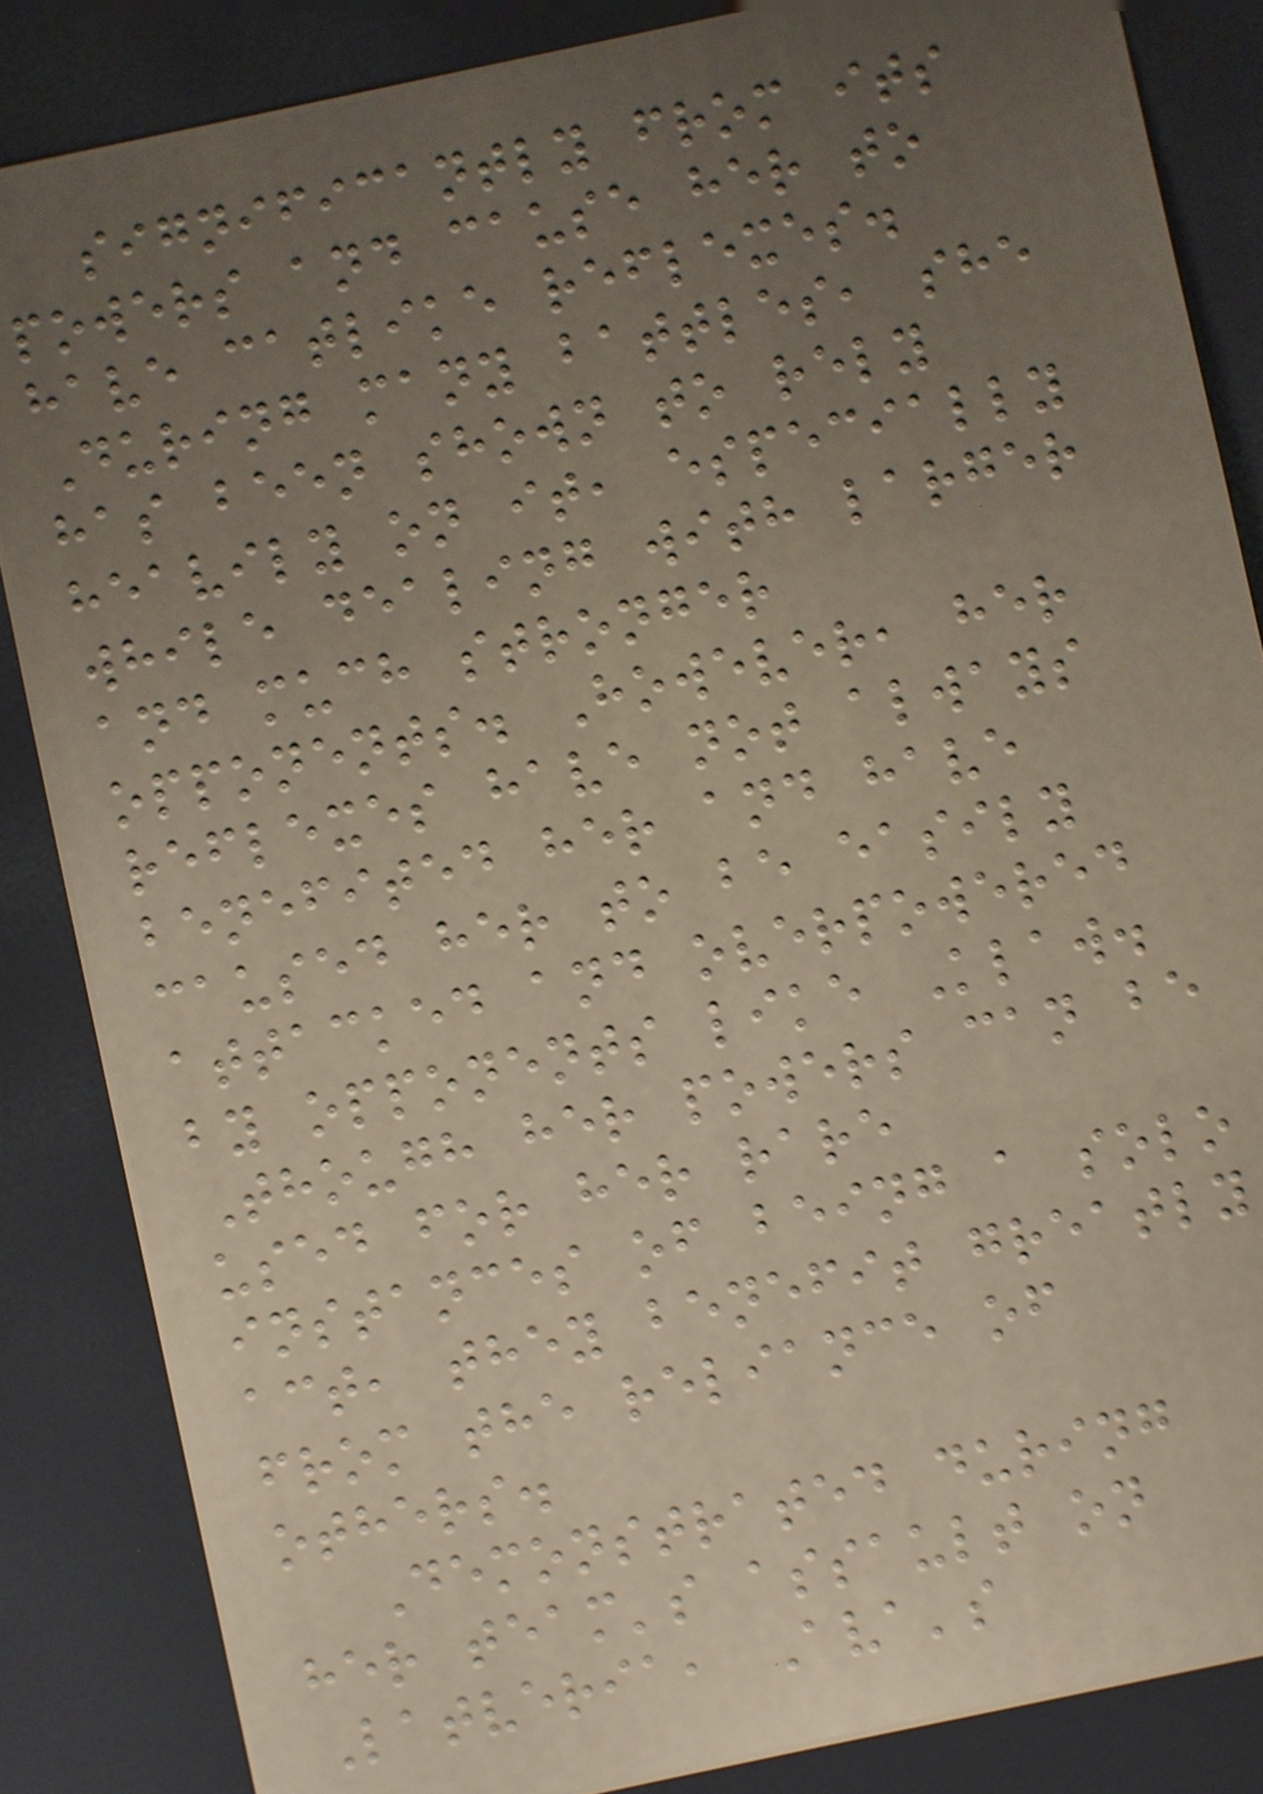significantly from its
powers and cause her to
have catlike reflexes.
During many battles, she
has been shown to rely
heavily on it, especially
while dealing with larger
and much stronger
opponents. However, her
reflexes have not always
benefited her and have
caused her to be easily
attacked and overpowered
by opponents like Klaw.
Though her powers can be
used for her rare
instances of being a solo
act, they benefit greatly
from the reliance of
others.
Demonstrated during
her team's assault on
Latveria, Ava's
